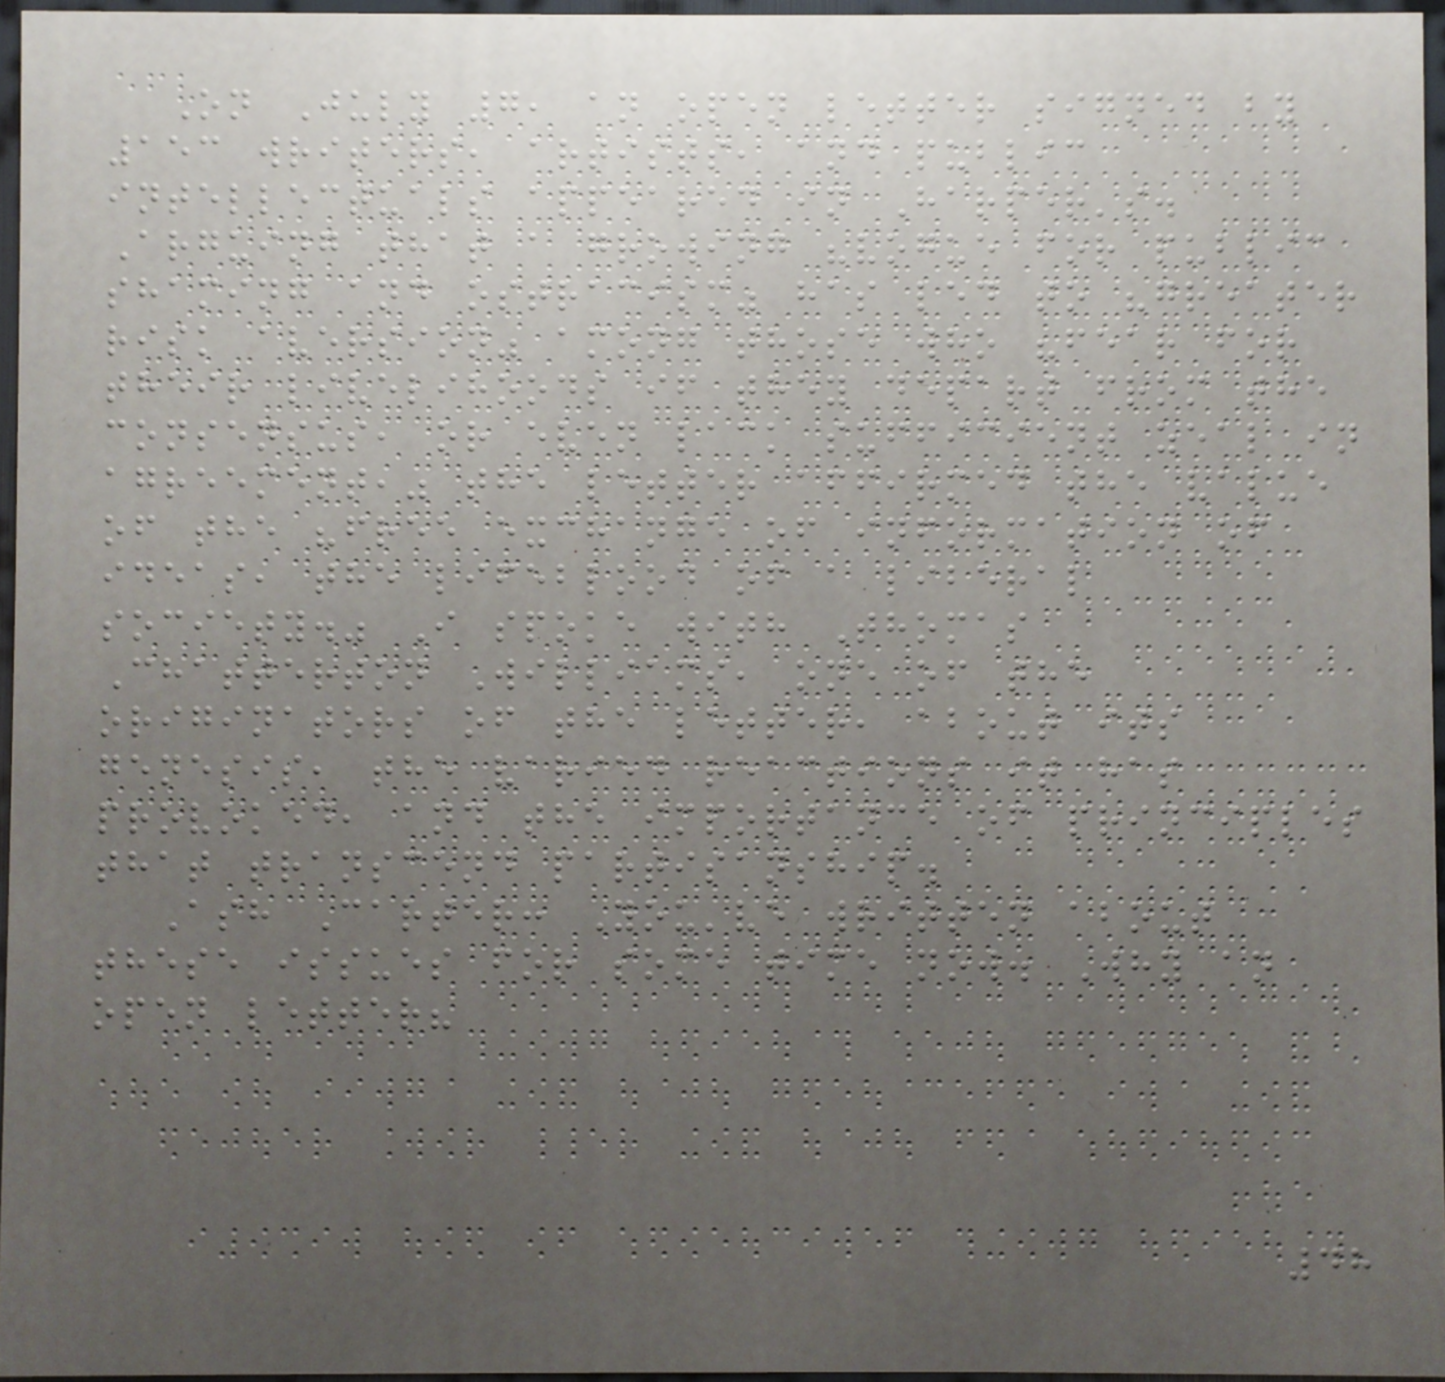On July 7, an open letter signed by
153 writers, artists, and public
intellectuals appeared in Harper's.
Arguing that a growing "vogue for public
shaming and ostracism" has led to "greater
risk aversion" among those who "fear for
their livelihoods if they depart from the
consensus, or even lack sufficient zeal in
agreement," the letter affirmed the value
of the "free exchange of information of
ideas, the lifeblood of a liberal
society." I spoke with Thomas
Chatterton Williams, one of the
originators of the letter, about its
genesis, the varied reactions it has
provoked, and the importance of principles
that transcend partisanship.
Ash Carter: You've written about
these issues for some time now. Why an
open letter?
48
